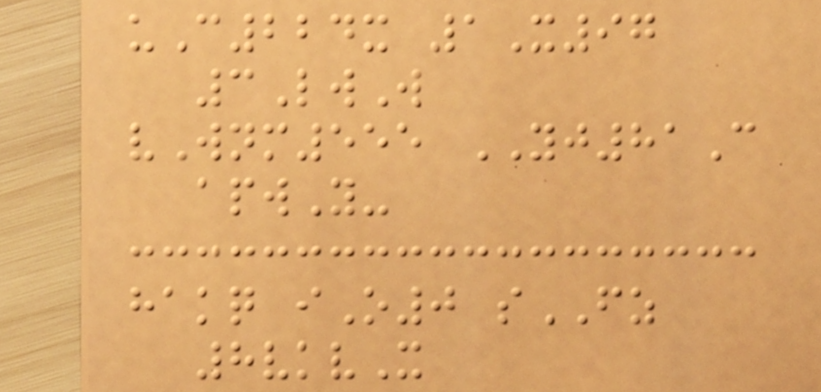uC224x 1X97
3LwW
vWnm555 YJ81C
apwY-
hakq iO0 sFZ
8vkvX
